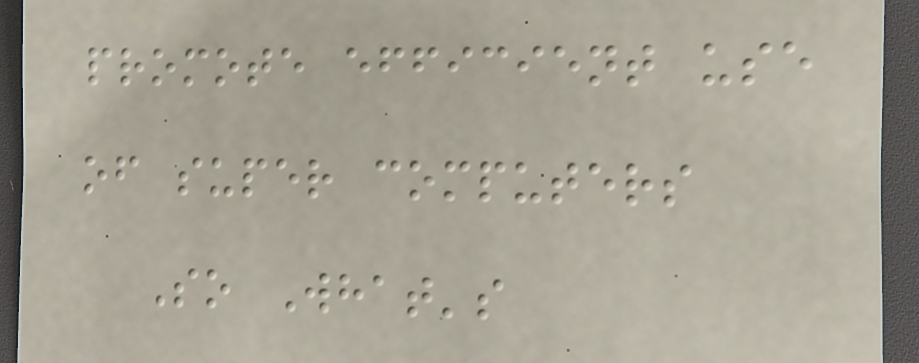promote efficient use
of super computers
So What's
